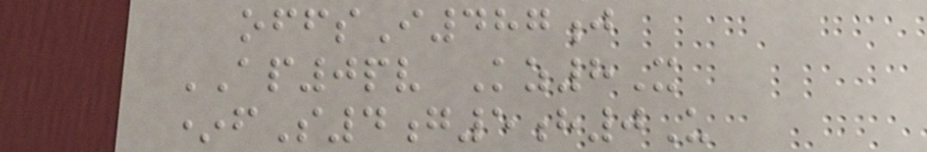offsI487j
AP0pv Kz8X
*fS4g5h0U
